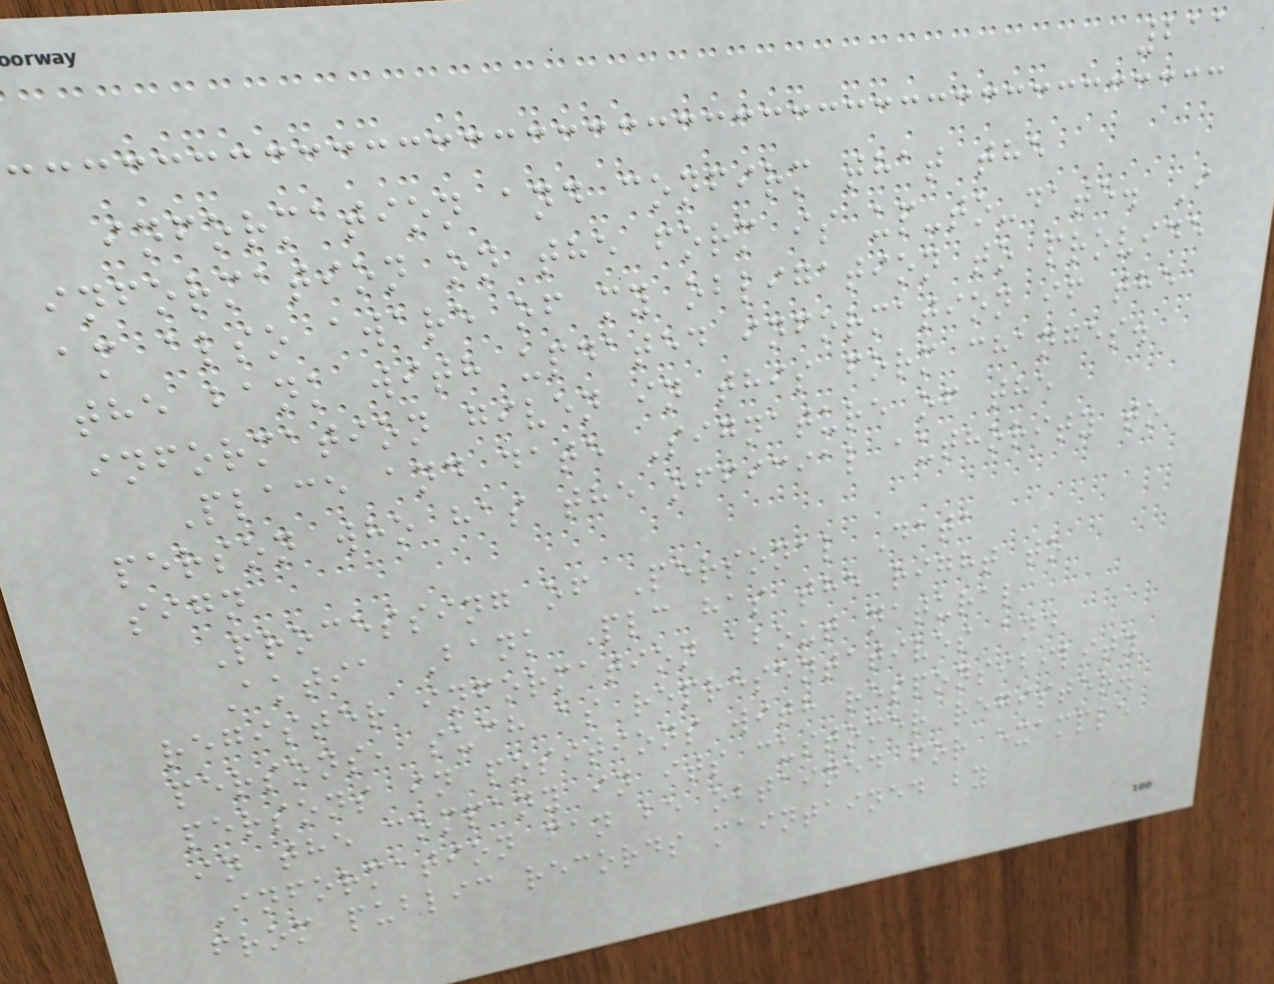211
information and confirm that the
information on the form is up-to-date. I
am also aware of my obligation to provide
the bank with updated information if the
information given in this form changes.
Place and date Signature of the
person who has the official authority to
sign
Processing of Personal Data
Aktia Bank Plc has the right to
register information about natural
persons, such as representatives and
persons in positions with responsibility
in the company in its customer register.
Information can be obtained for example
from public records maintained by
